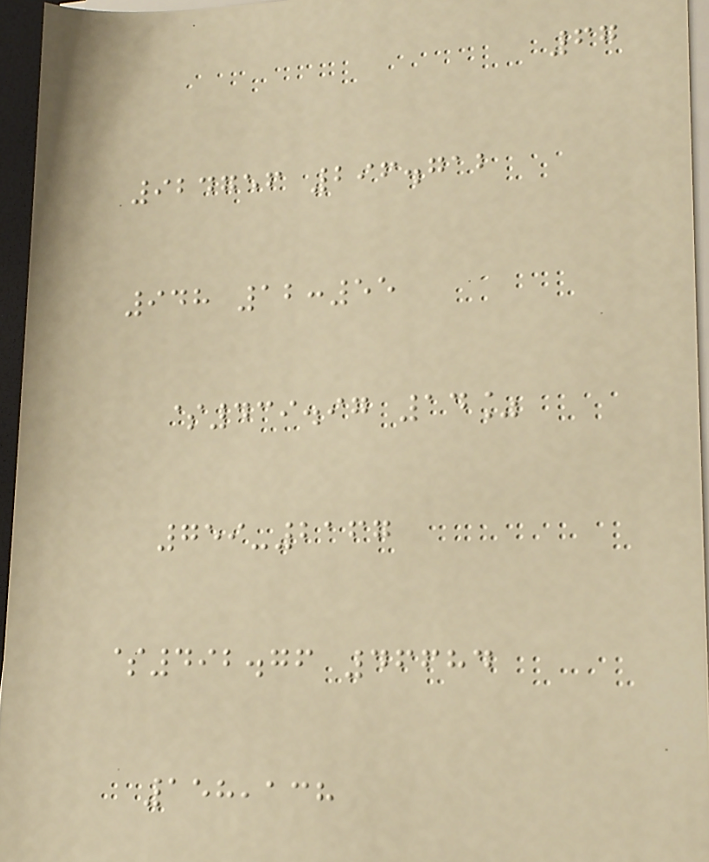67
924756 296.712
948 12:55
$439.97 14%
759-2167
$492.76 46684
158,138
